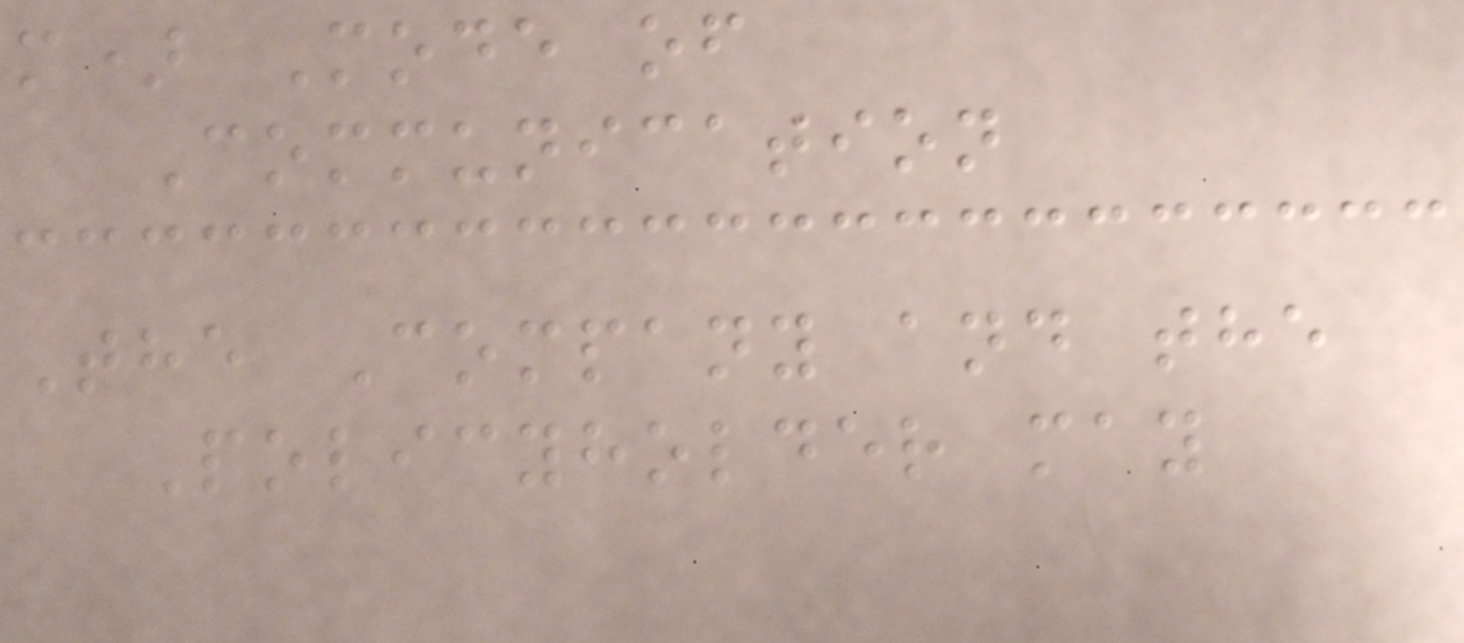m) Mode of
Communication
The Company and the
Policyholder may
